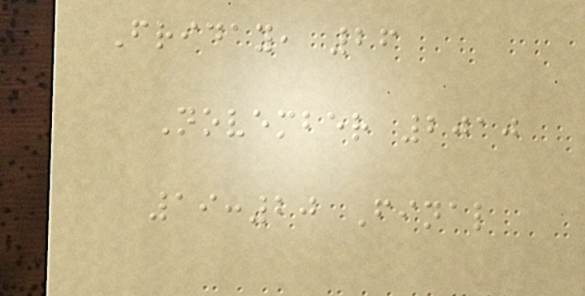Friday, 26
November 2010
19:20 Final
